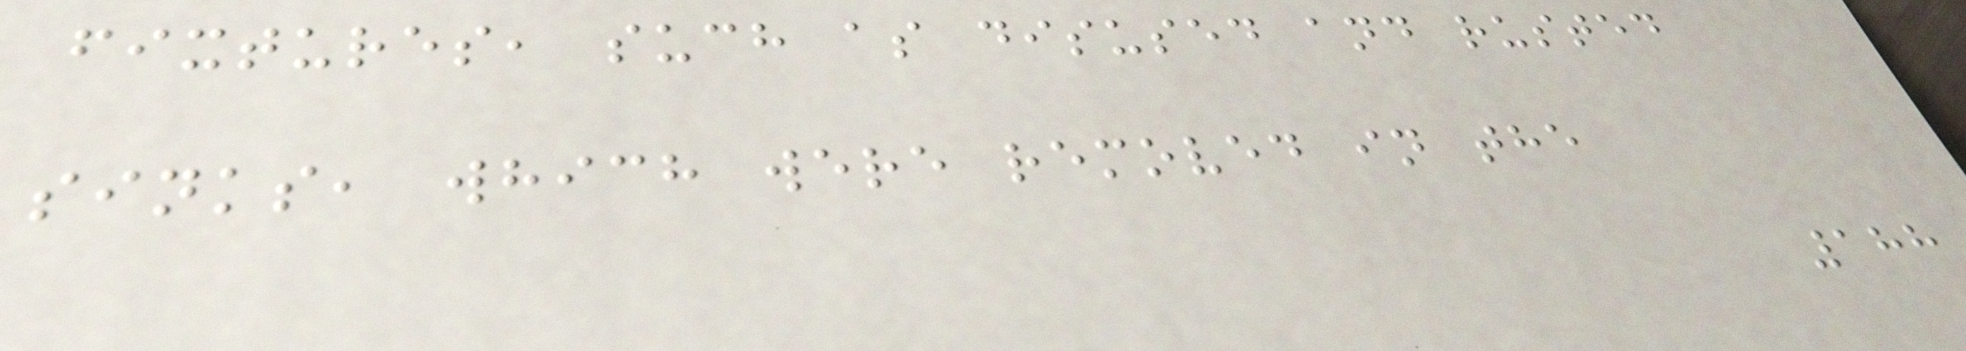fixtures, such as disused and rusted
sinks, which were removed in the
188
